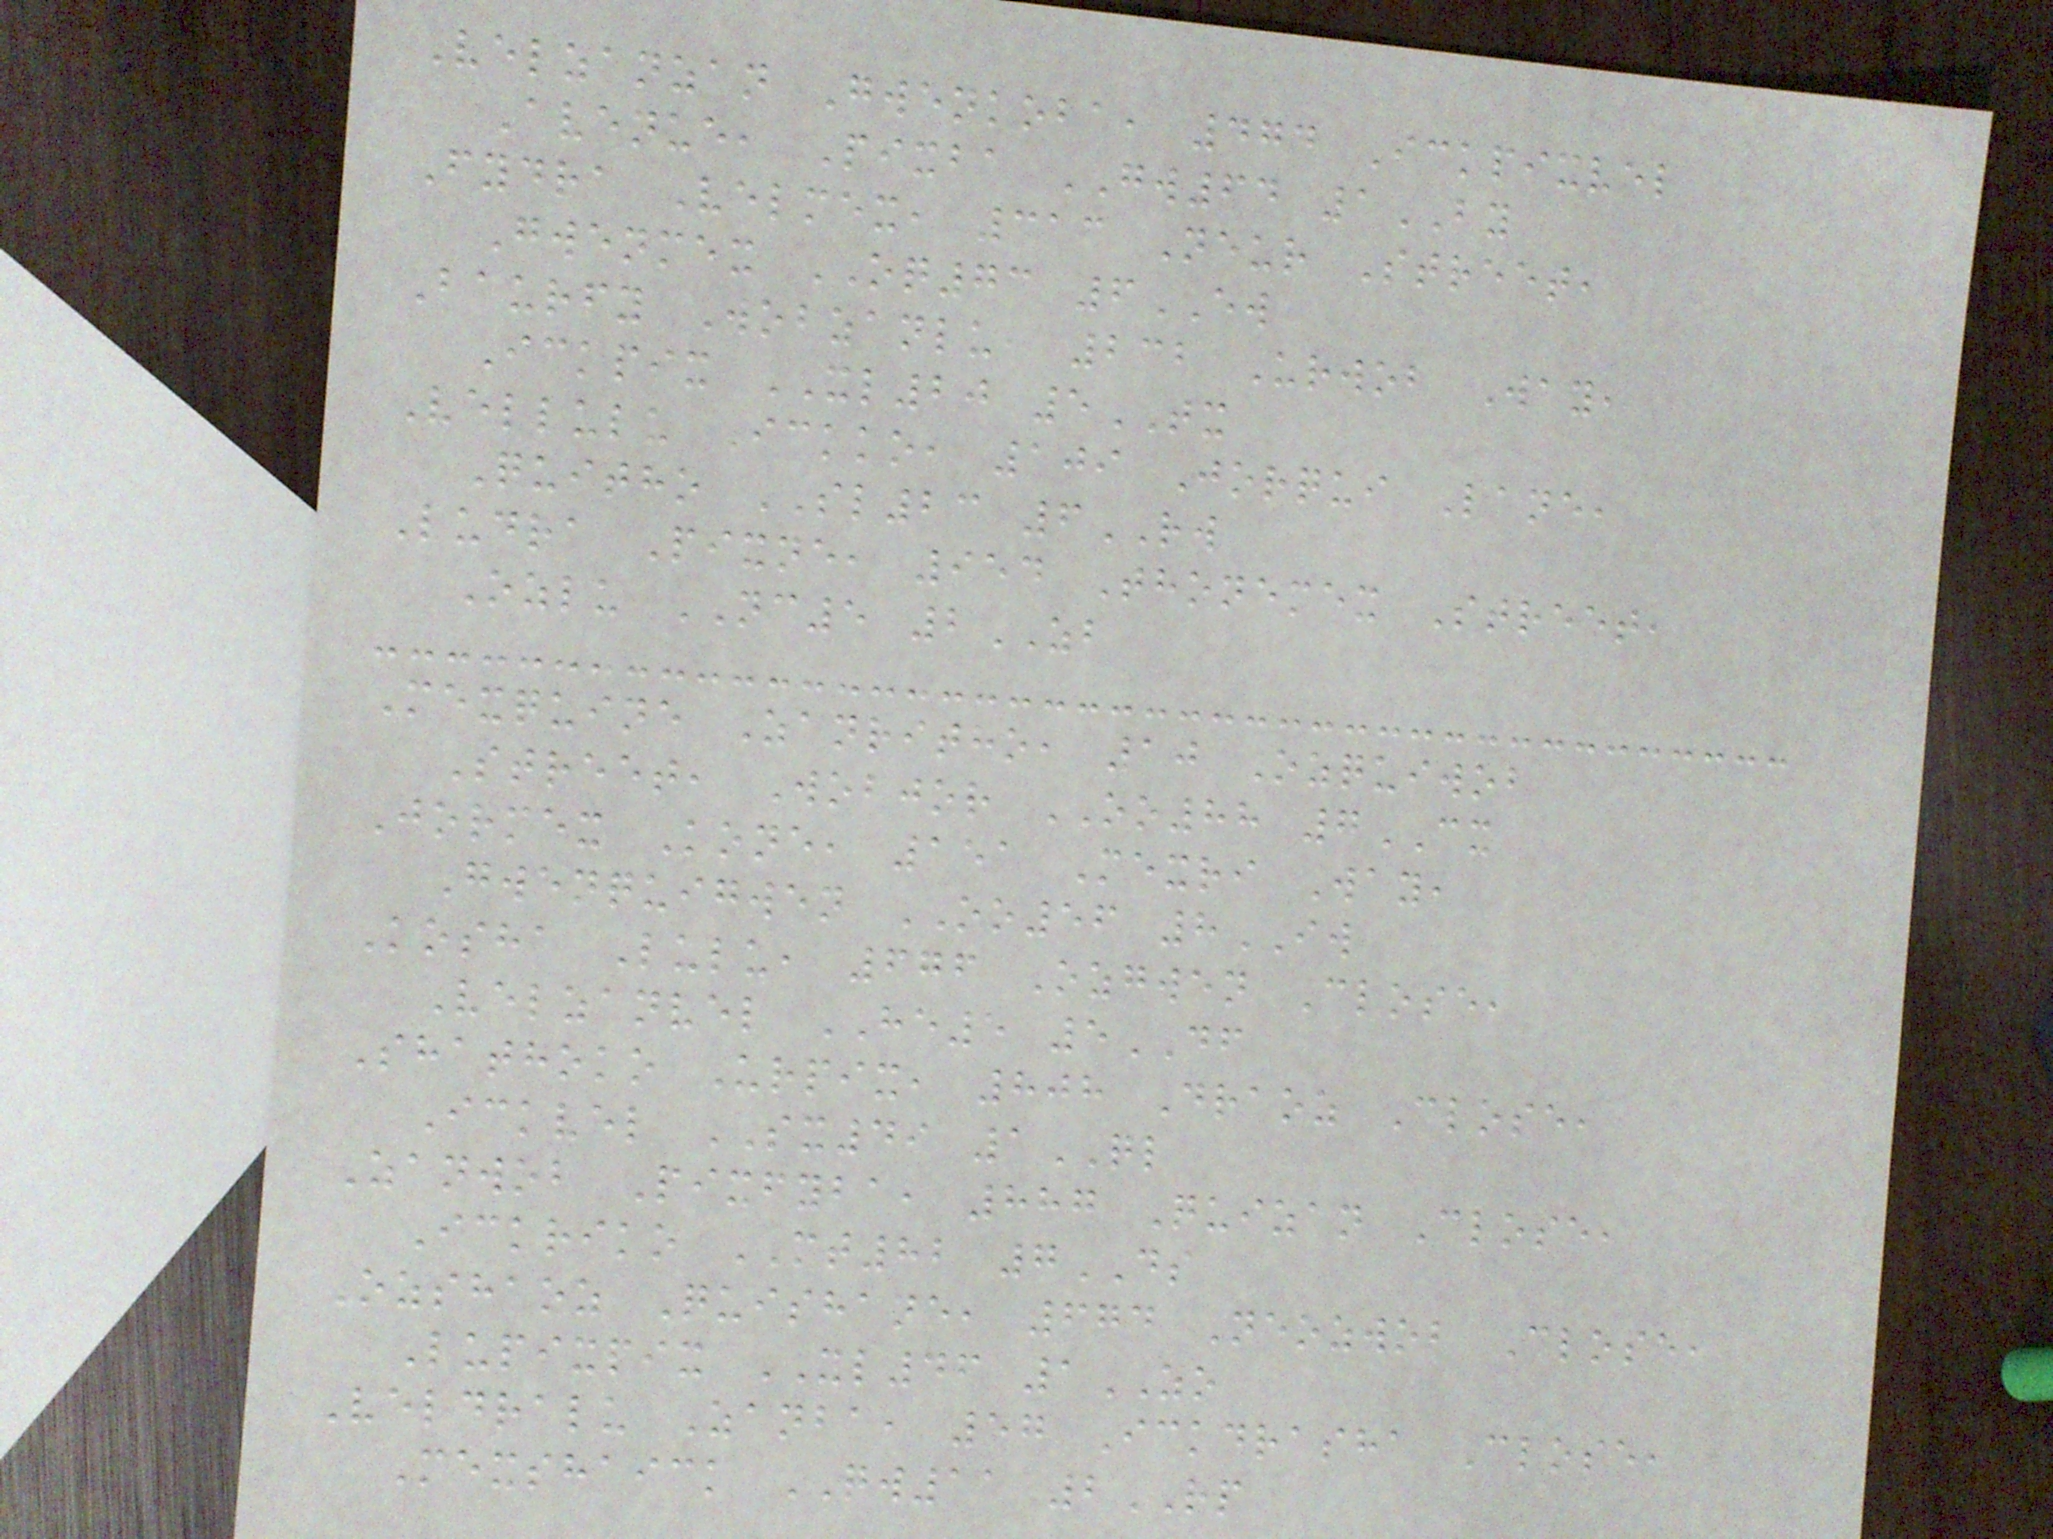Velzanzan Gwenkoba, 474 Ickpixvel
Avenue, Pixba GW64 1BY
Fydra Velmex, 313 Neur Street,
Gwenmex OQ73 6EW
Baurfy Wobzanlu, 232 Urwob Way,
Ickpix XL20 5TX
Vellulu Ickko, 109 Jorqui Lane,
Quitho SL23 6RW
Ludra Pixne, 954 Thonemex Street,
Ozlu NC5 2ZB
Mexquine Zanritho, 10 Ozquiwob
Street, Wobjor OO88 7CX
Jormex Kone, 151 Mexri Way,
Gwenquigwen OO56 8IW
Kosha Lulu, 676 Ozgwen Close,
Velzanvel HE5 5DF
Shathoko Urpix, 808 Draoz Close,
Ickvel SX49 1QL
Zanwob Pixfyba, 887 Quizan Close,
Ickriko MT82 7DS
Ozshaoz Quishane, 674 Neozwob Close,
Lupixpix XL46 1ZO
Veldralu Zanba, 57 Ickdrasha Close,
Mexshaick QW11 2RP
